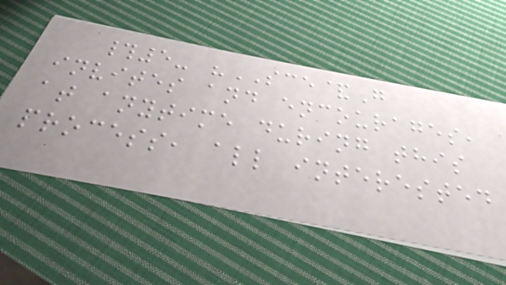#5- "SCE&G
invites and encourages,
at anytime during this
process, all interested
